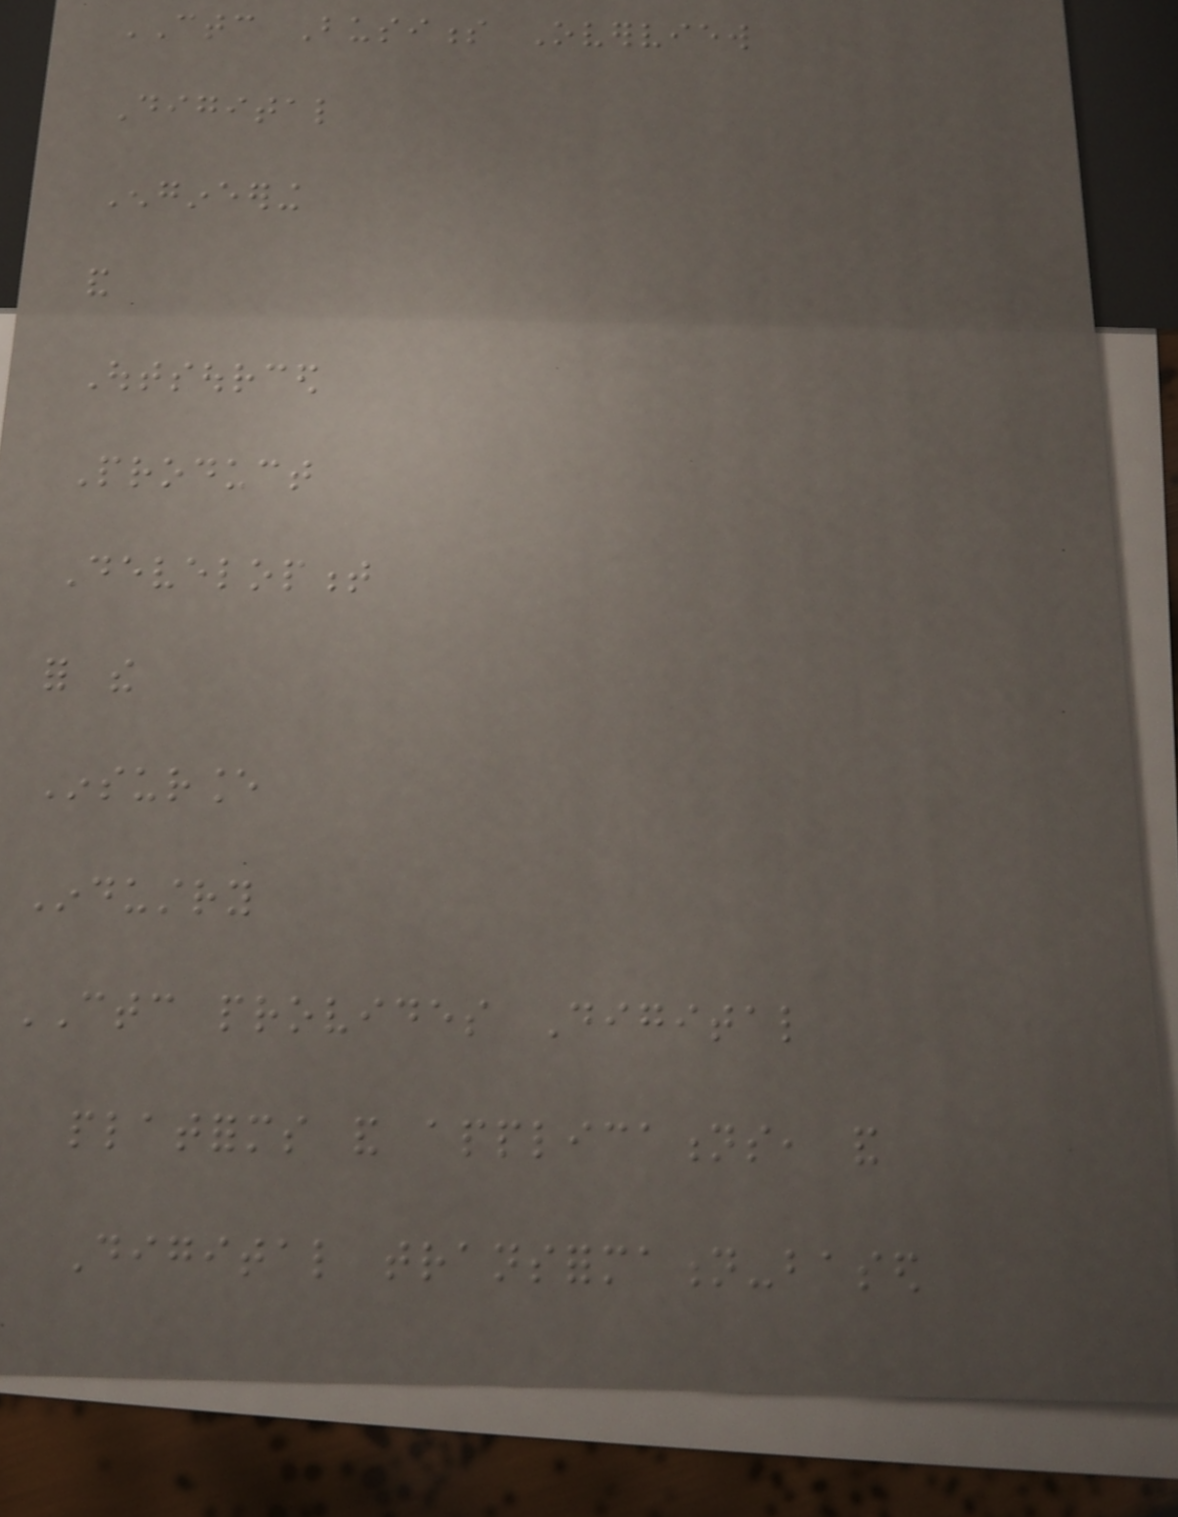CTC Business Overview
Digital
Engineering
and
Outsourced
Product
Development
for the
Insurance
Industry
CTC provides Digital
platforms and applications, and
Digital transformation-based
